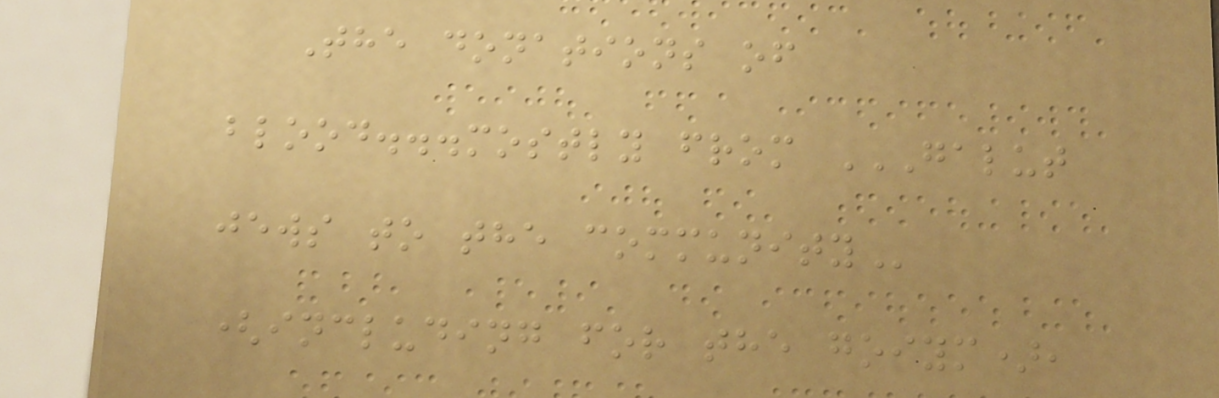The donations of
blood...mostly from GALUT
JEWS TO THE COMMUNITY
(including for the goiym),
